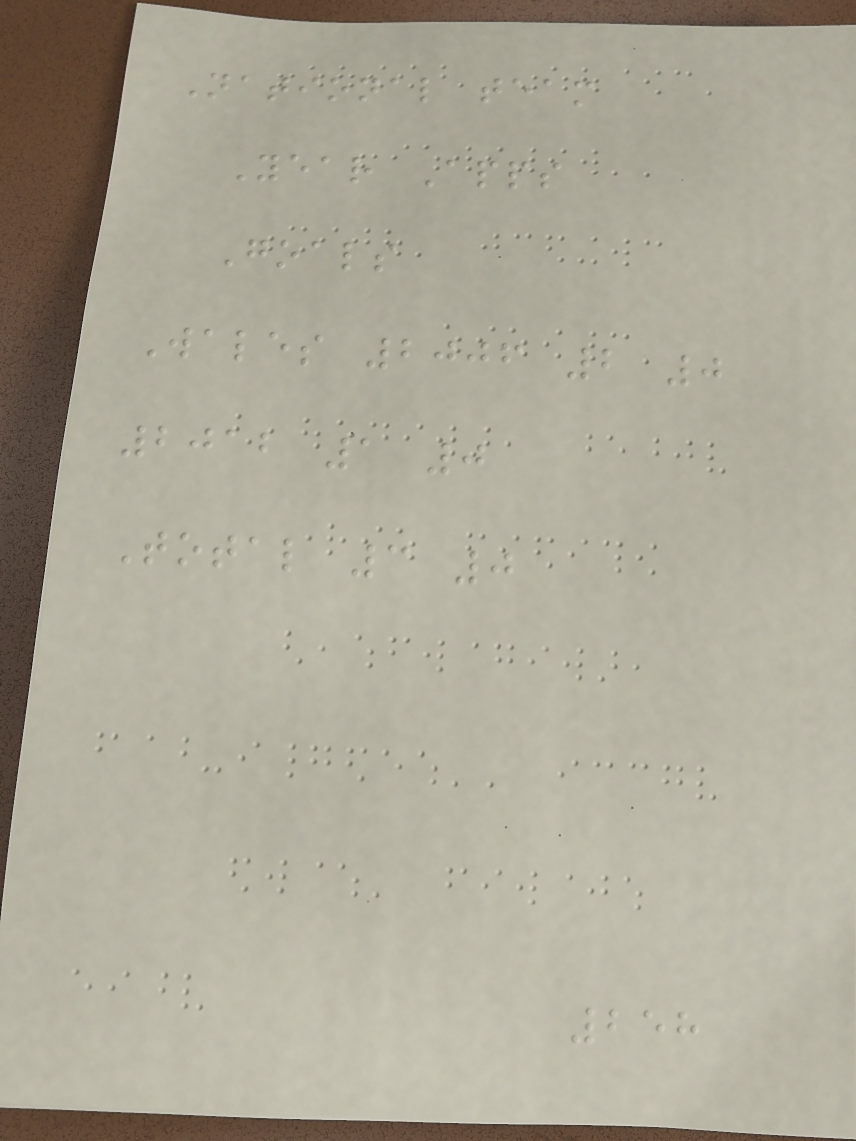National team
Year Apps
Goals
Wales 2006 2 0
2012 1 0
Total 3 0
258
